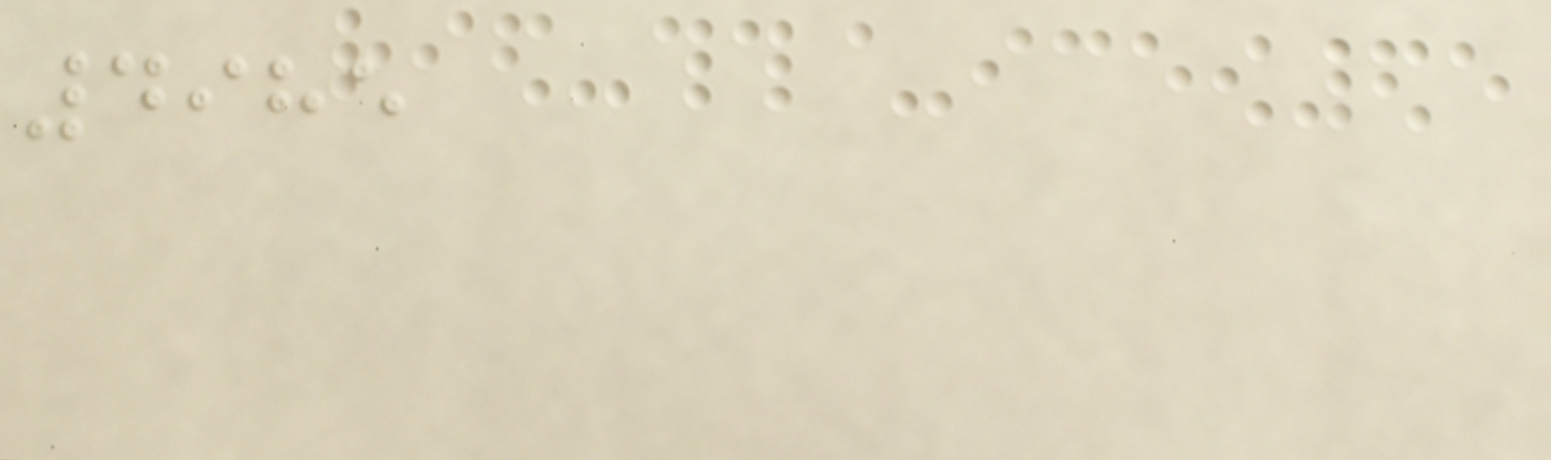4985
